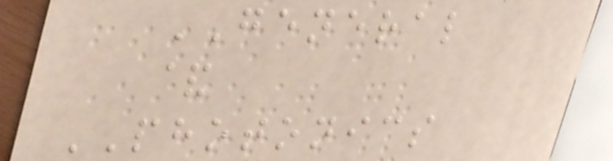GENERAL
&
PHOTONICS
